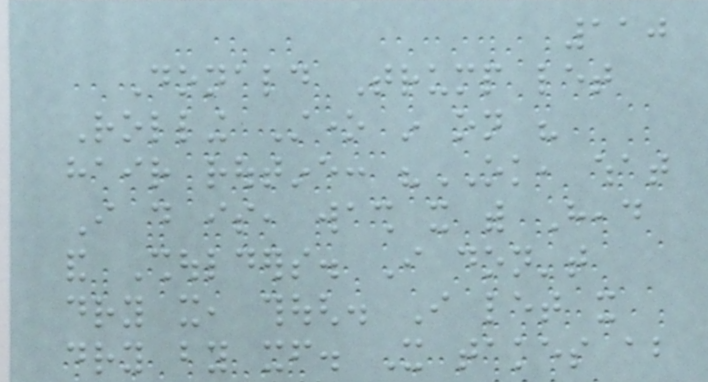110
Donald Trump let
Rolling Stone in on his
hair routine: "OK, what
I do is, wash it with Head
and Shoulders. I don't
dry it, though. I let it
dry by itself. It takes about
